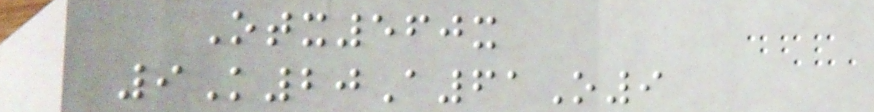Otx560x
9K20A61O9
